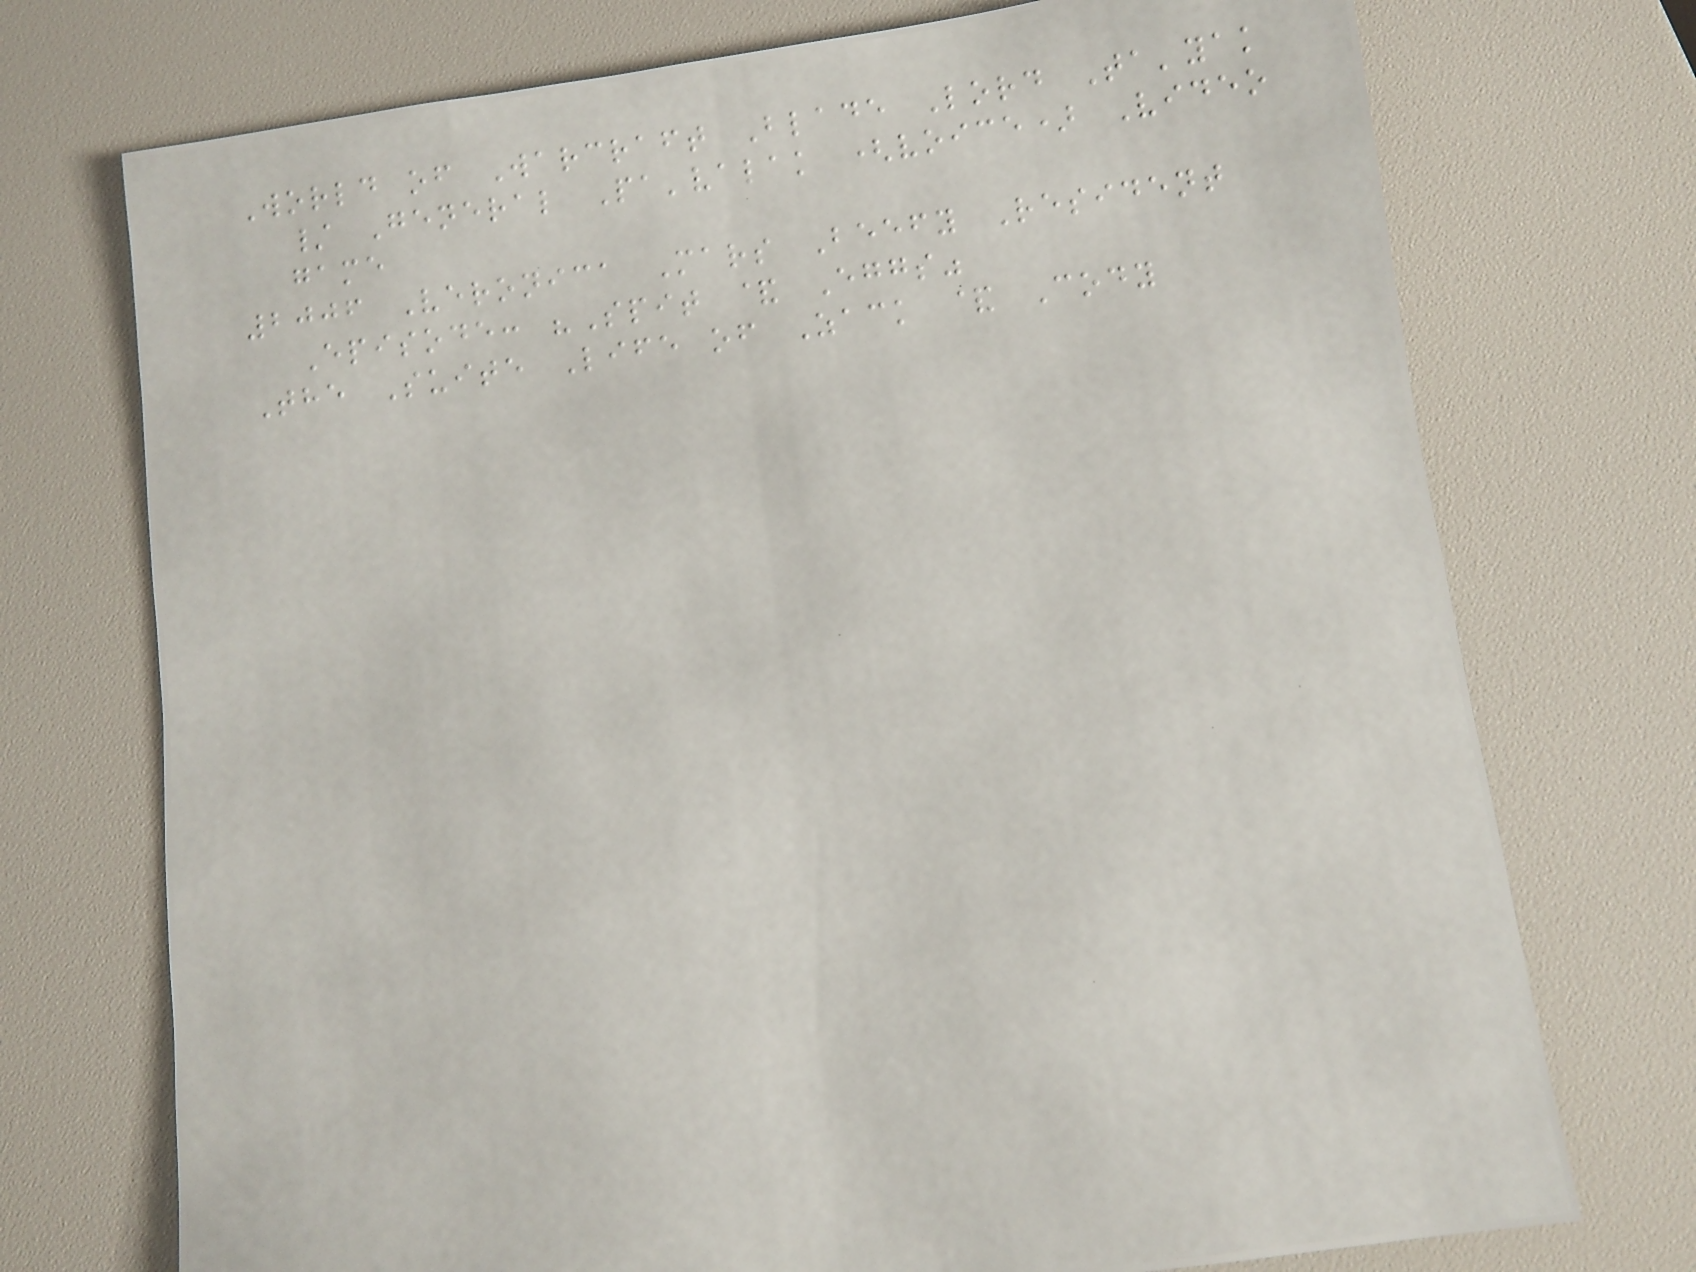World of Warcraft Blade Lord Ta'yak
/ General Pa'valak (voice) Video
game
2006 Veronica Mars Beefy Resident
Episode: "Spit & Eggs"
The Suite Life of Zack & Cody
